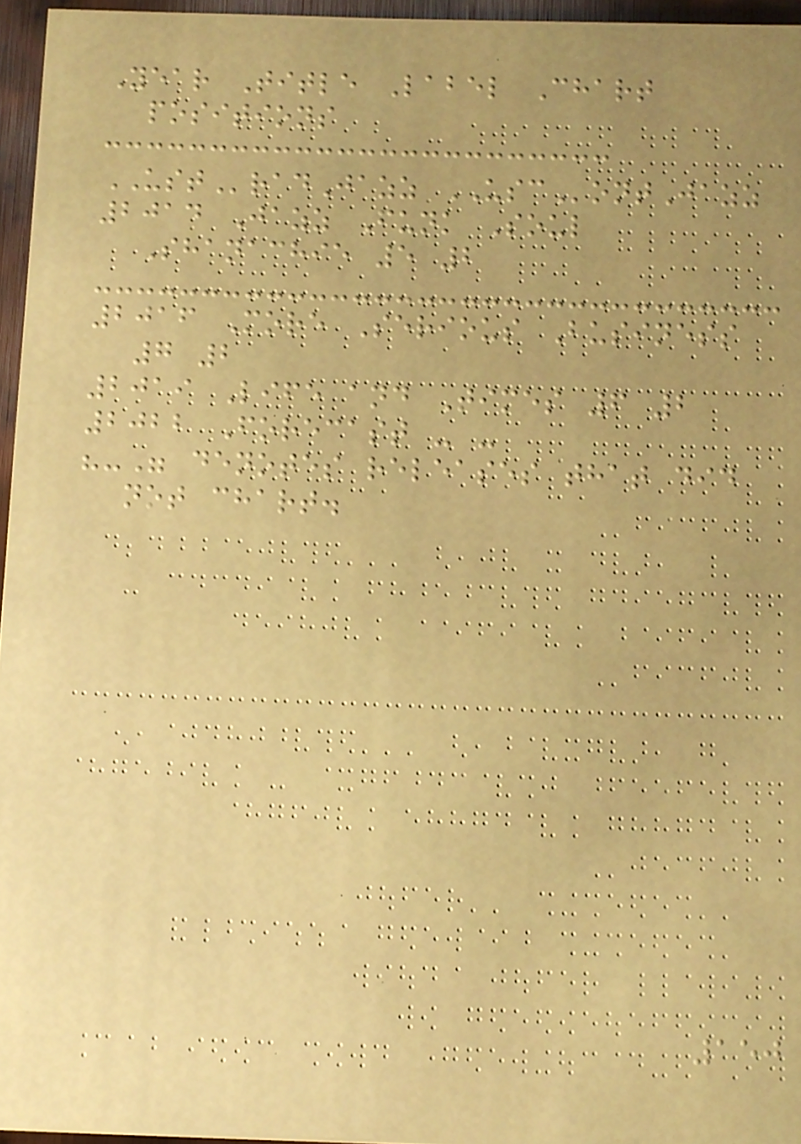Year Title Label Chart
positions
USTradJazz USContJazz
2014 Jazz Funk Soul
Shanachie 5 2
2016 More Serious Business
7 2
2019 Life and Times 6 2
2022 Forecast - -
"-" denotes releases that did
not chart.
150
